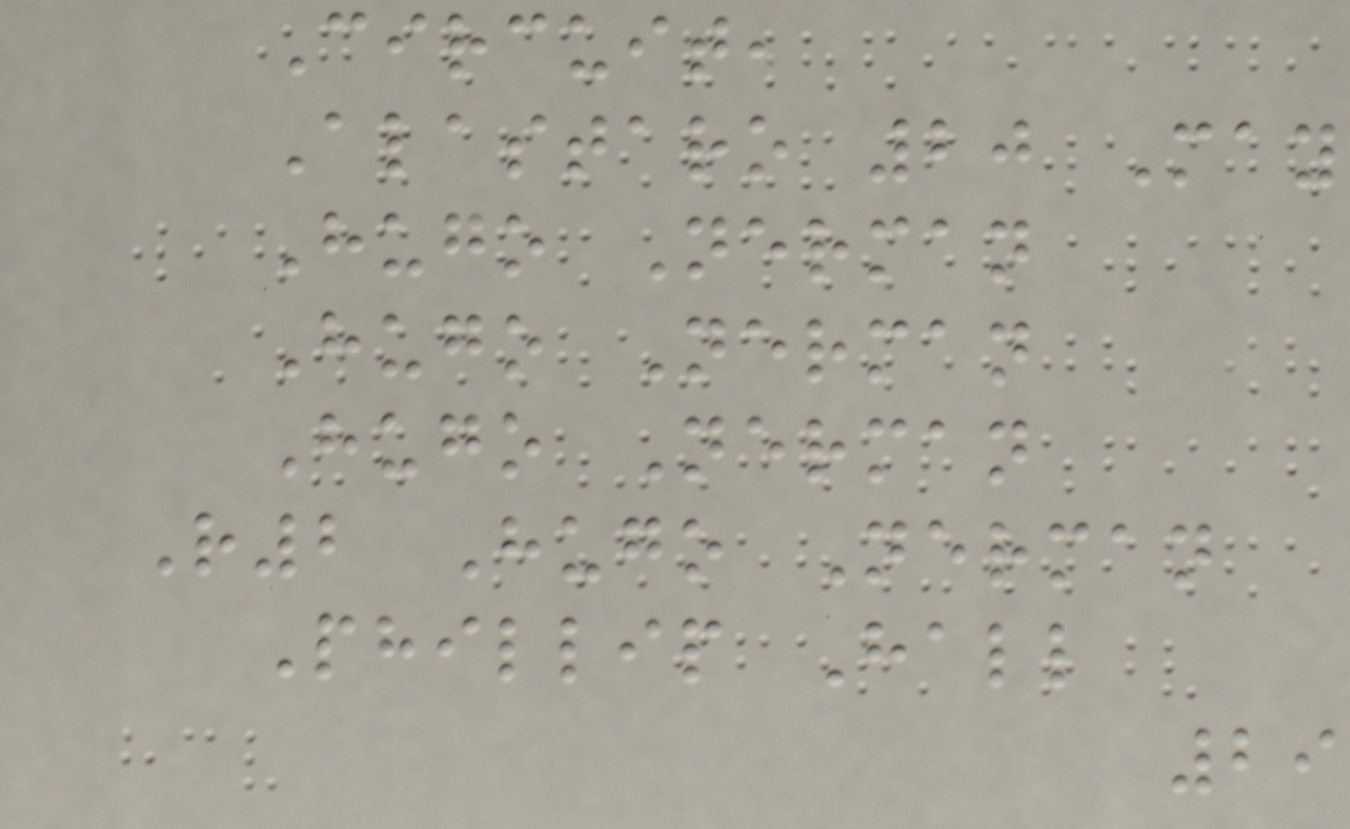Circuit,
Alastaro 20 May
Hugo Nerman
Hugo Nerman
Hugo Nerman
R2 Hugo Nerman
Phillip Hall
29
